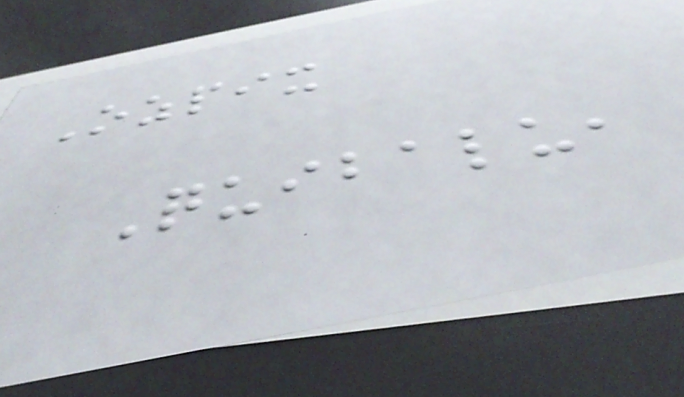Ozpix
Quibalu,
